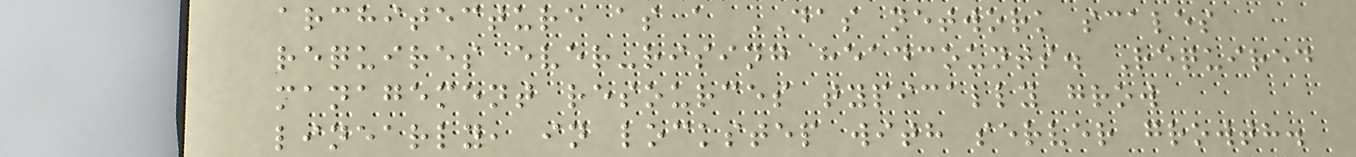architecture as a DAS network scales
requires ever-rising headcounts. Required
management resources typically grow
linearly, in lockstep with server growth.
